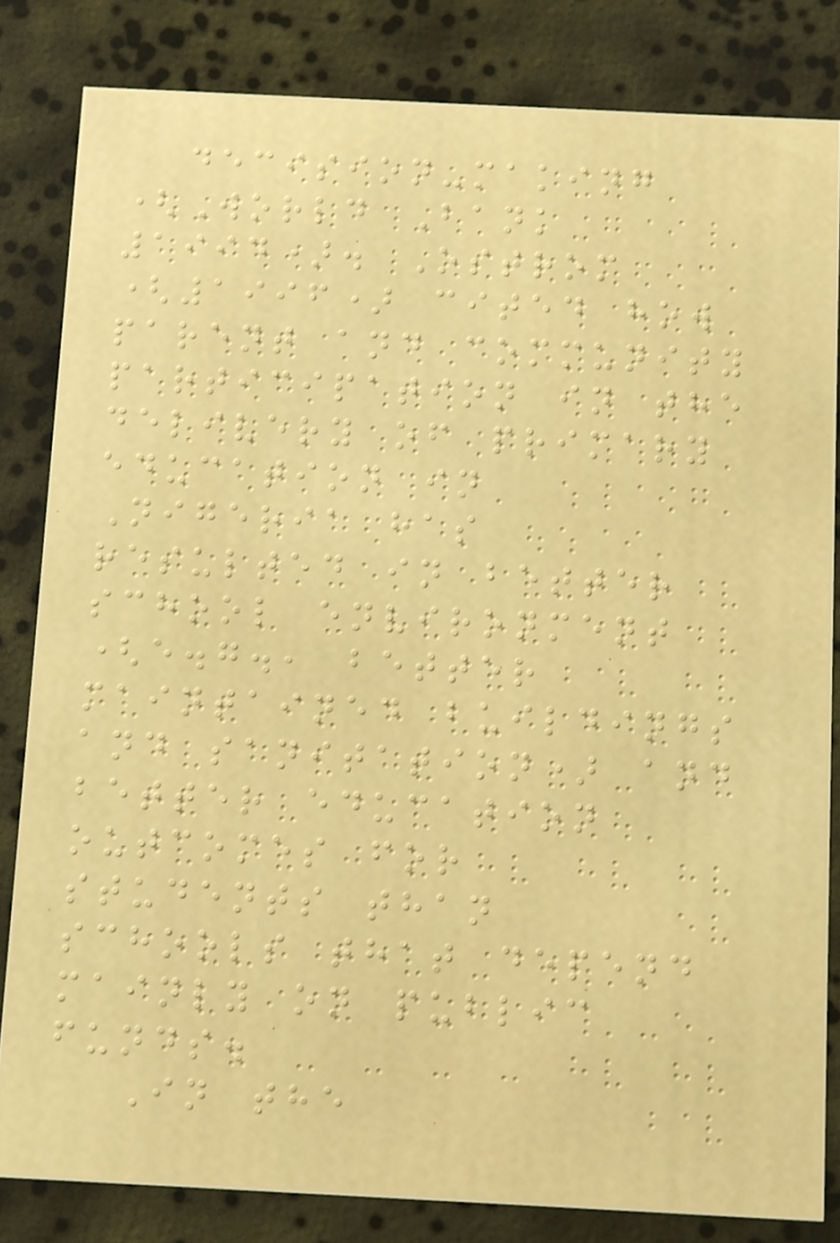decision-making
(World Bank
1994). Ostrom
(1996) cited how
parent and community
participation in the
delivery of primary
education in
Nigeria has
resulted in better
school environment
(e.g., better
maintained buildings
and sanitation) and
better education
outcomes for
students than
schools that depend
mainly on public
funds.
In the
